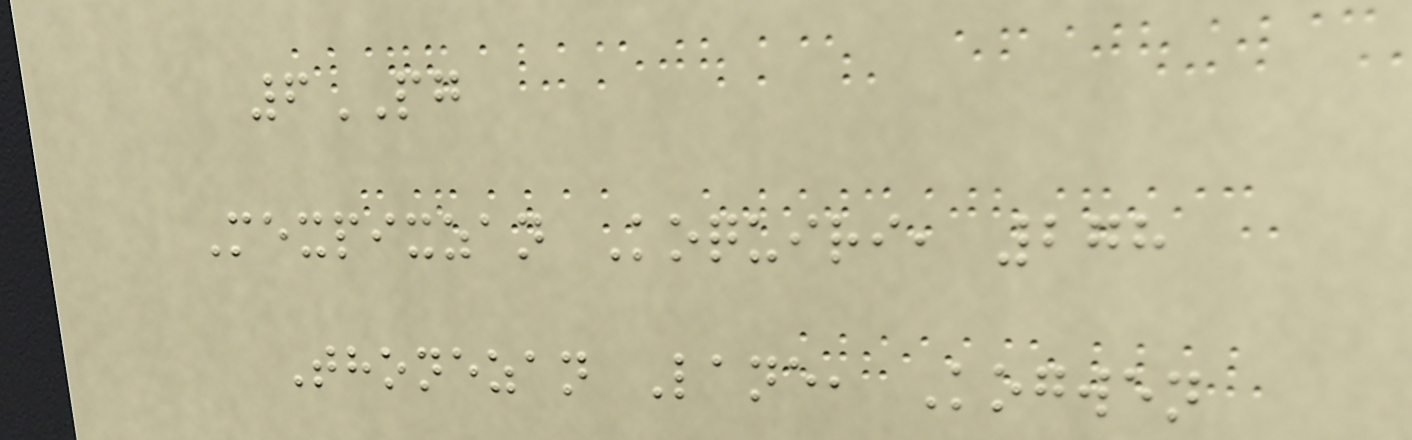6PG
Mexpixzan Koquiri, 278
Thonezan Lane, Kogwen
